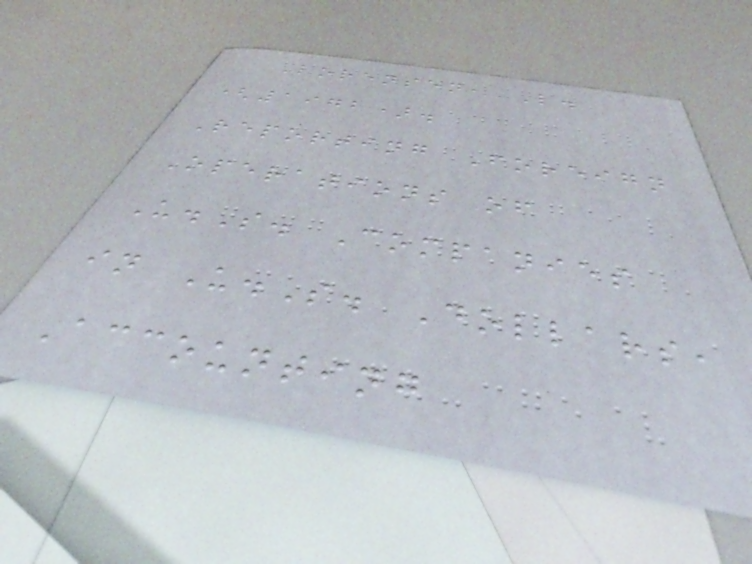Lorensen, L.
(1972).
Reporting Foreign
Operations of
U.S. Companies
in U.S. Dollars,
Accounting
